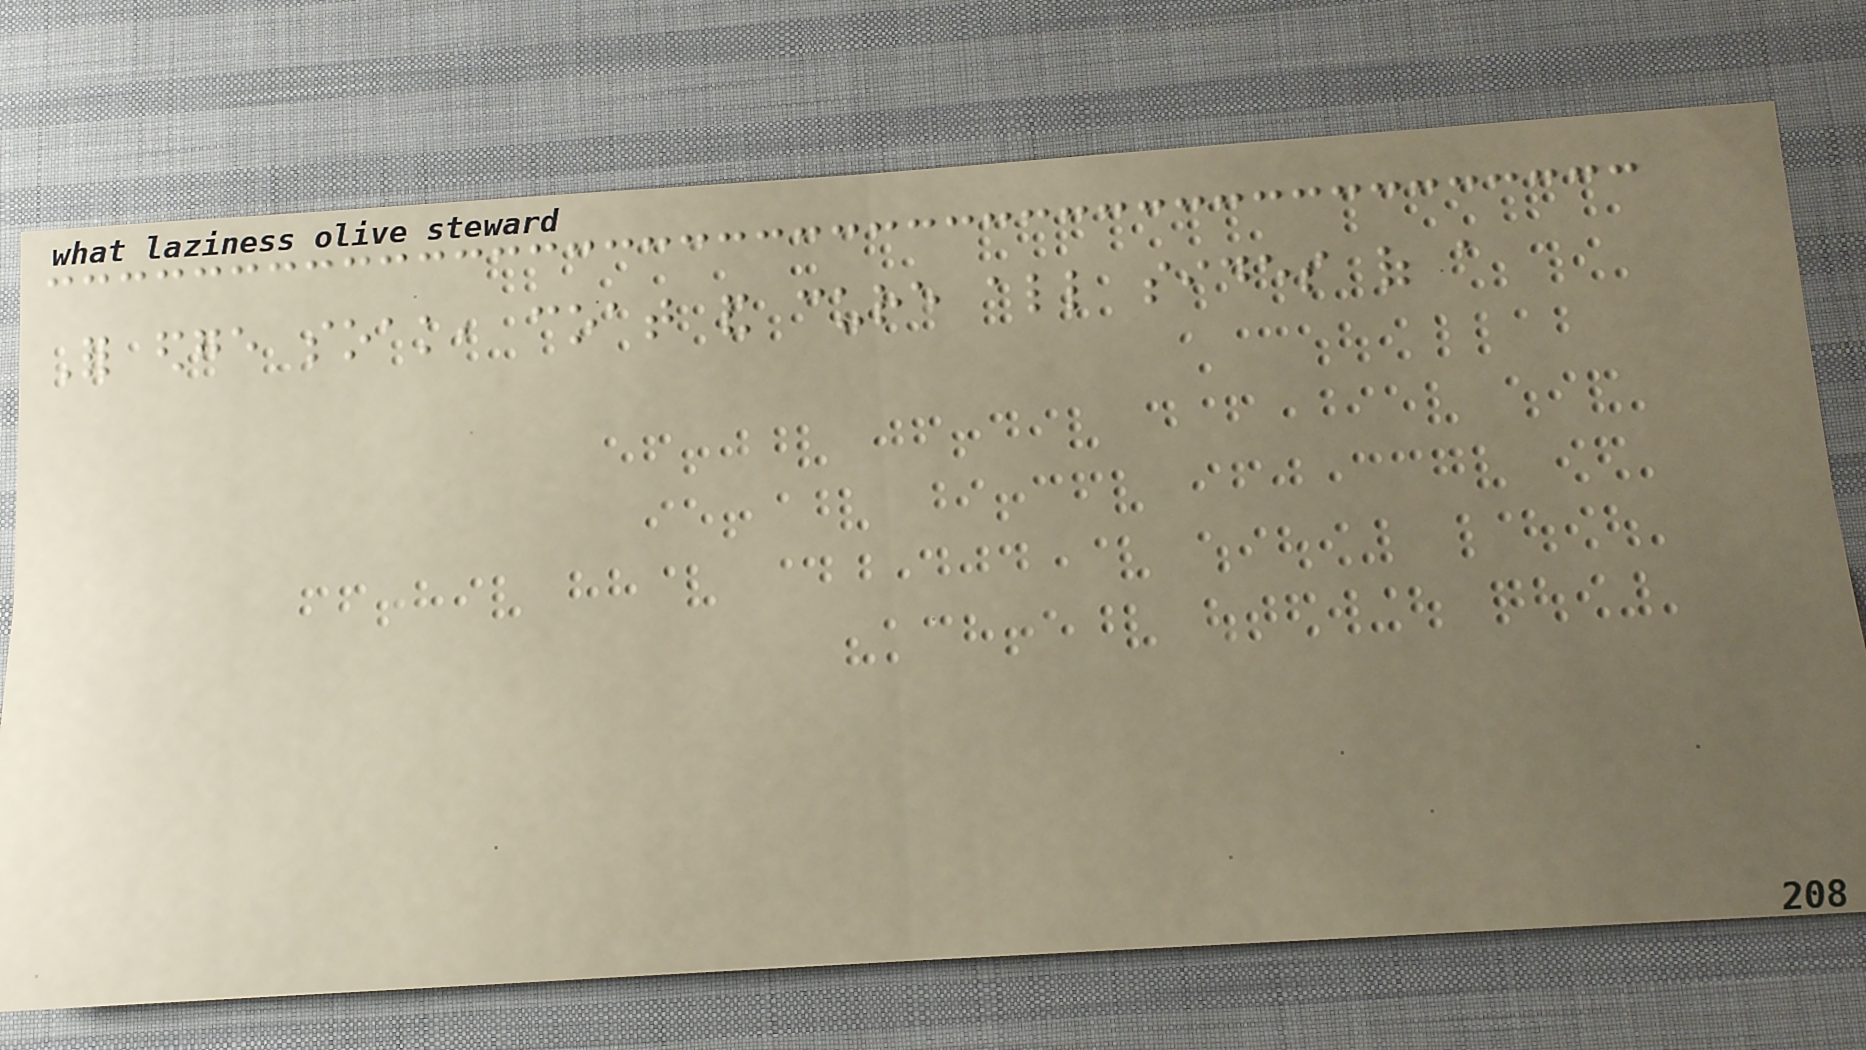For edge soak, coat and cure all sides of a
